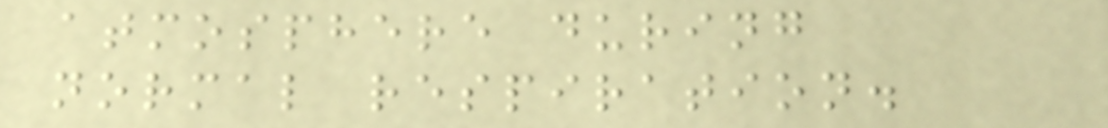atmosphere during
normal respiration.
